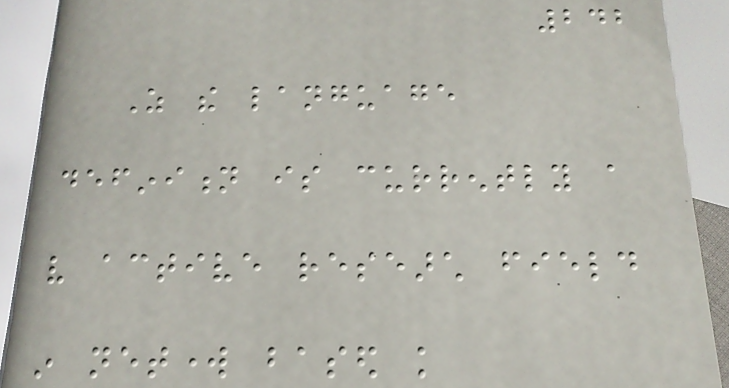242
As the language
definition is currently a
very active research field
in network based knowledge
